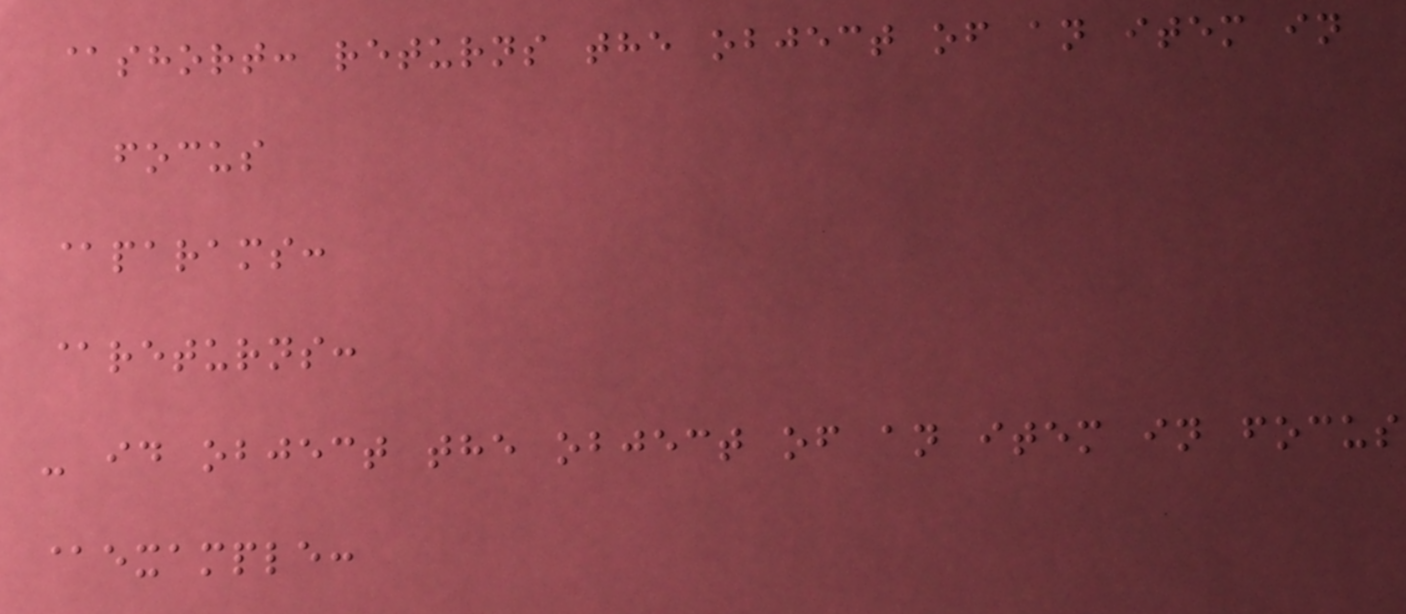@short: returns the object of an item in
focus
@params:
@returns:
- id object the object of an item in focus
@example:
